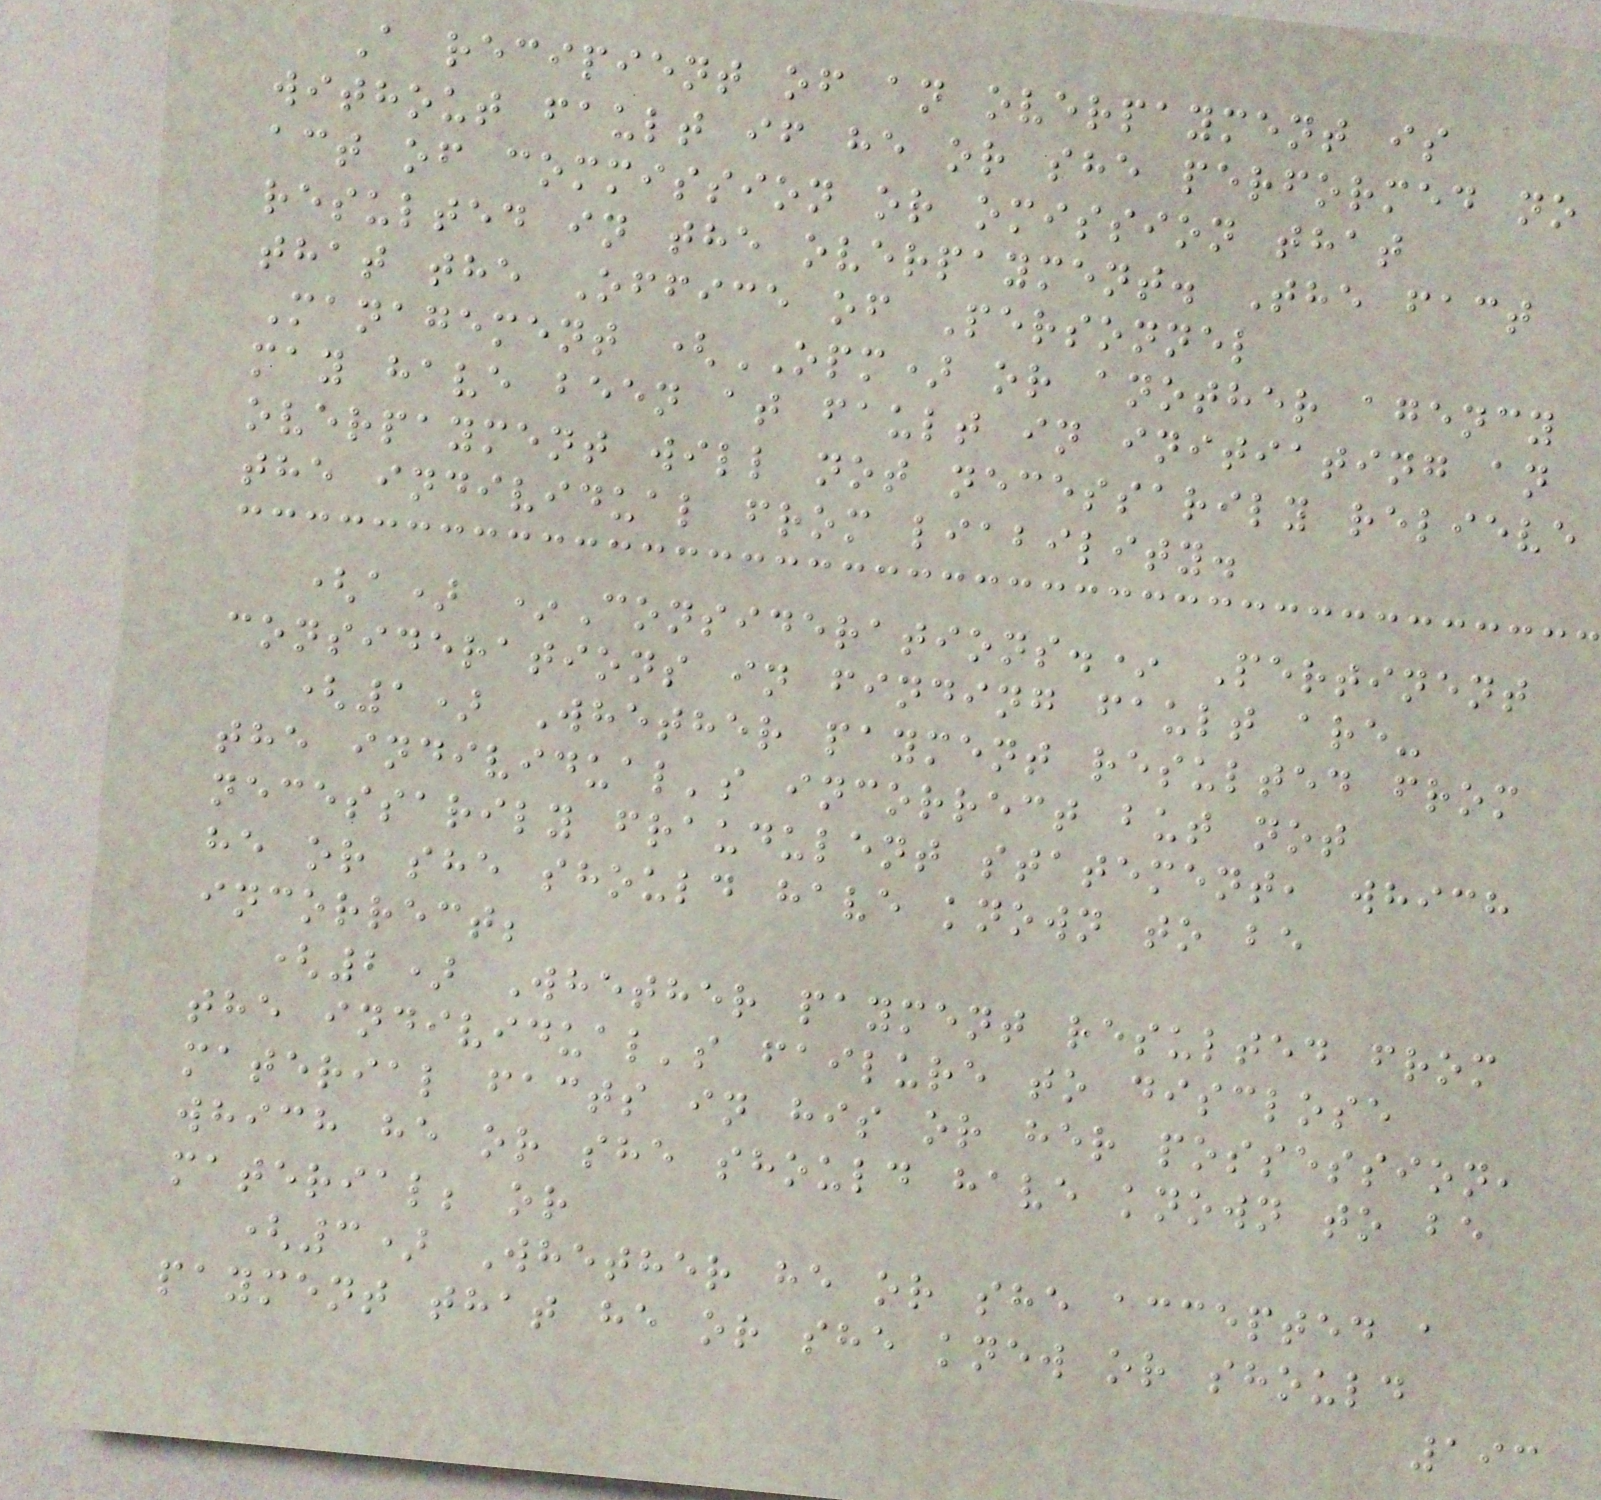A recipient of an overpayment is
without fault if he or she performed no
act of commission or omission that
resulted in the overpayment. The fact
that the Office of Personnel
Management (OPM) or another agency
may have been at fault in initiating an
overpayment will not necessarily relieve
the individual from liability.
(a) *Considerations.* Pertinent
considerations in finding fault are-
(1) Whether payment resulted from
the individual's incorrect but not
necessarily fraudulent statement, which
he or she should have known to be
incorrect;
(2) Whether payment resulted from
the individual's failure to disclose
material facts in his or her possession,
which he or she should have known to be
material; or
(3) Whether he or she accepted a
payment that he or she knew or should
193
